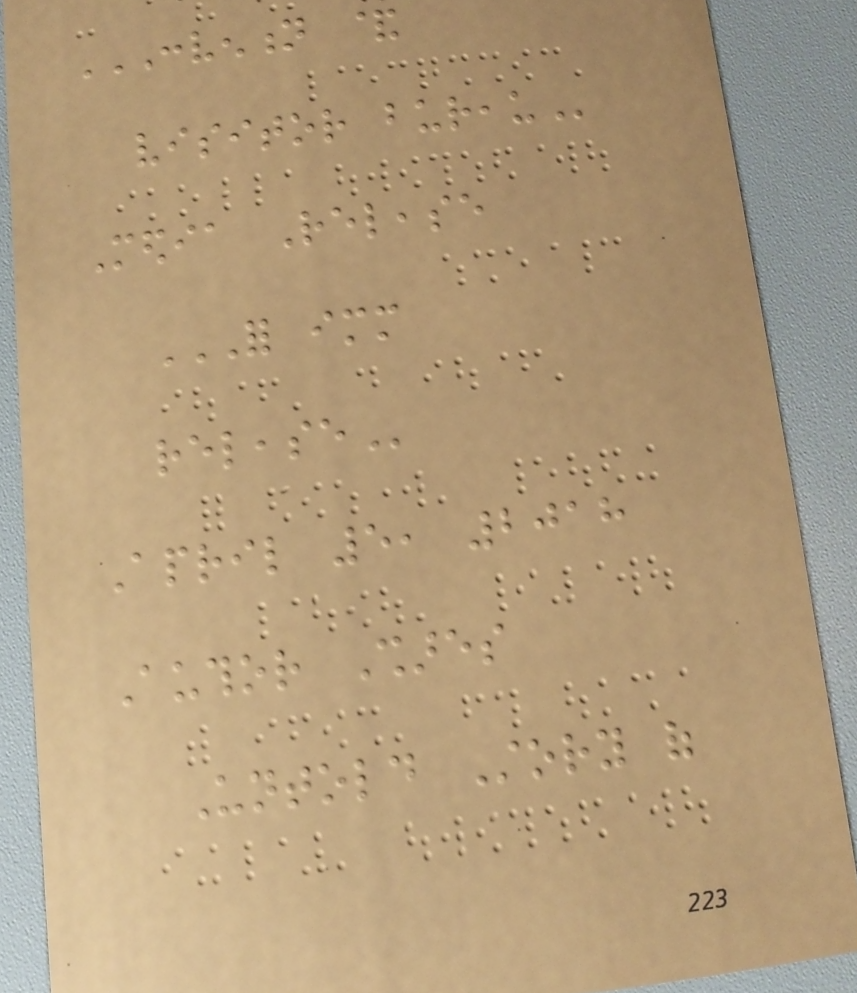CONVENTION &
VISITOR BUREAU
Media Release
FOR IMMEDIATE
RELEASE
April 5, 2018
Author Shares
Untold Story of
